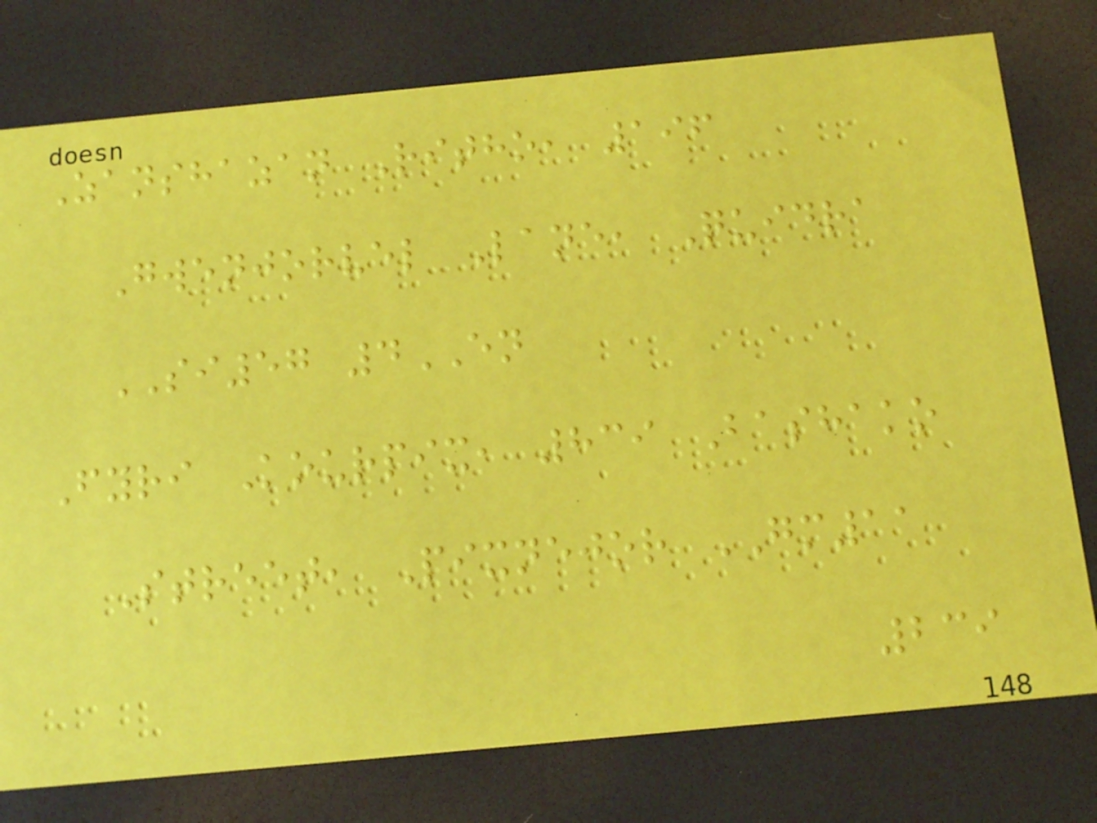Zanshazan Ritho, 196
Gwenjorvel Lane, Quidra
SI57 4EN
Fyri Kourpix, 839 Bashako
Street, Pixnejor GM11
239
